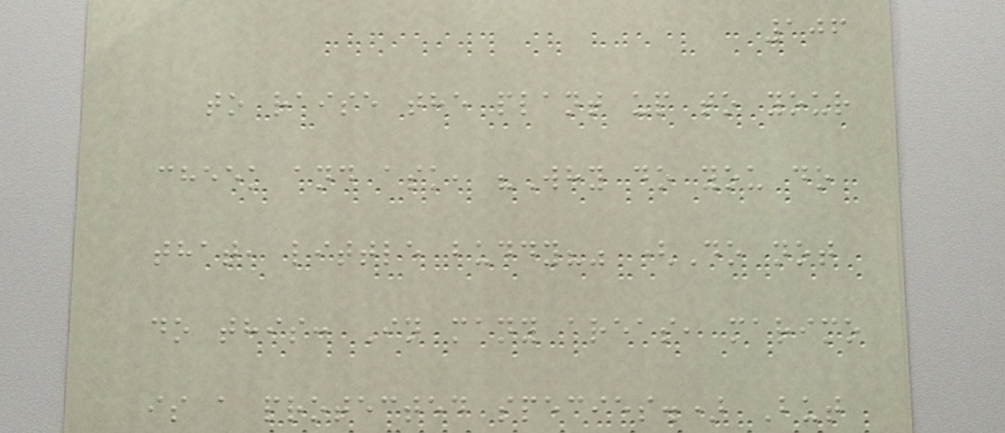106
to raise the plant up to your
cheek and ask, "Why do you do
that, little buddy?" (Do not
do this: In many areas, marimo
is a protected species.) But
